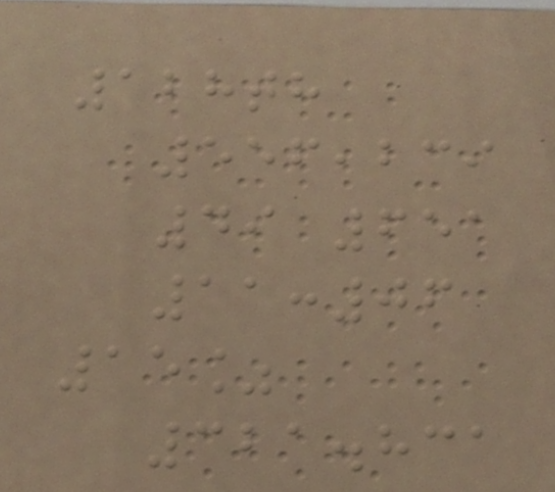128th
556,239
49 651
11:06
15%
321.831
